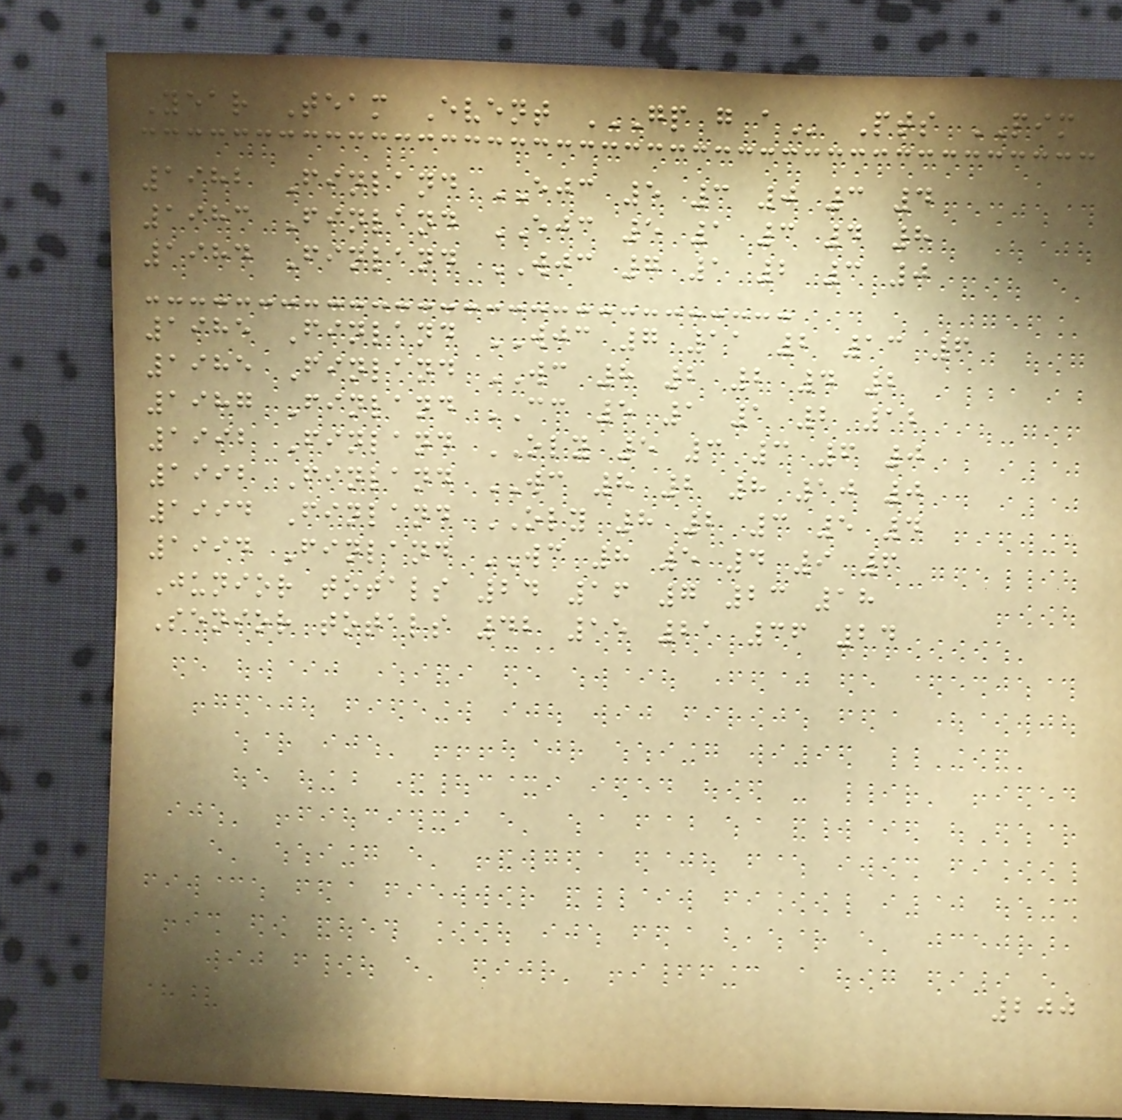Year Team Event GP G A Pts PIM
1982 Finland EJC 5 3 0 3 4
1983 Finland EJC 5 1 3 4 8
1984 Finland WJC 7 1 2 3 0
1985 Finland WJC 7 11 2 13 6
1985 Finland WC 8 2 2 4 2
1987 Finland CC 5 1 1 2 12
1992 Finland OLY 5 3 3 6 0
1992 Finland WC 8 2 8 10 0
1994 Finland OLY 8 2 3 5 4
1994 Finland WC 8 5 4 9 6
Junior totals 24 16 7 23 18
Senior totals 42 15 21 36 24
200
